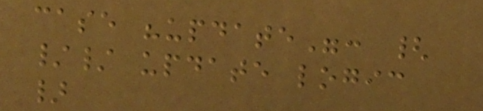case "update": {
// update logic
}
